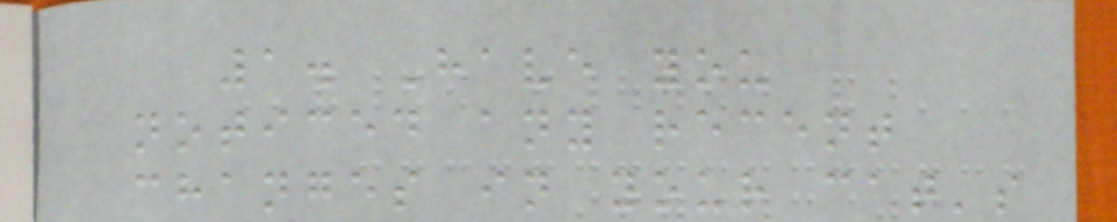1. Have you
noticed any recent
changes in your cat's
